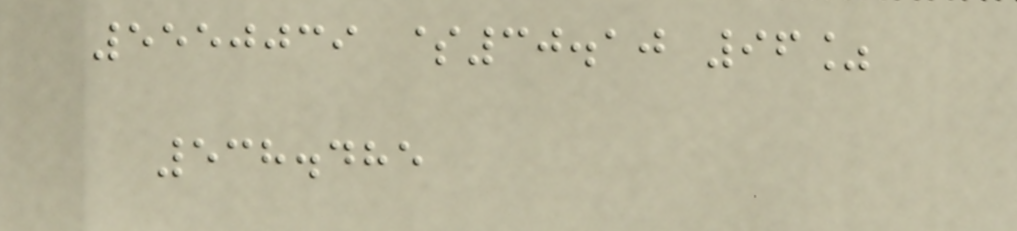5550039 $30.10 96%
538.485
